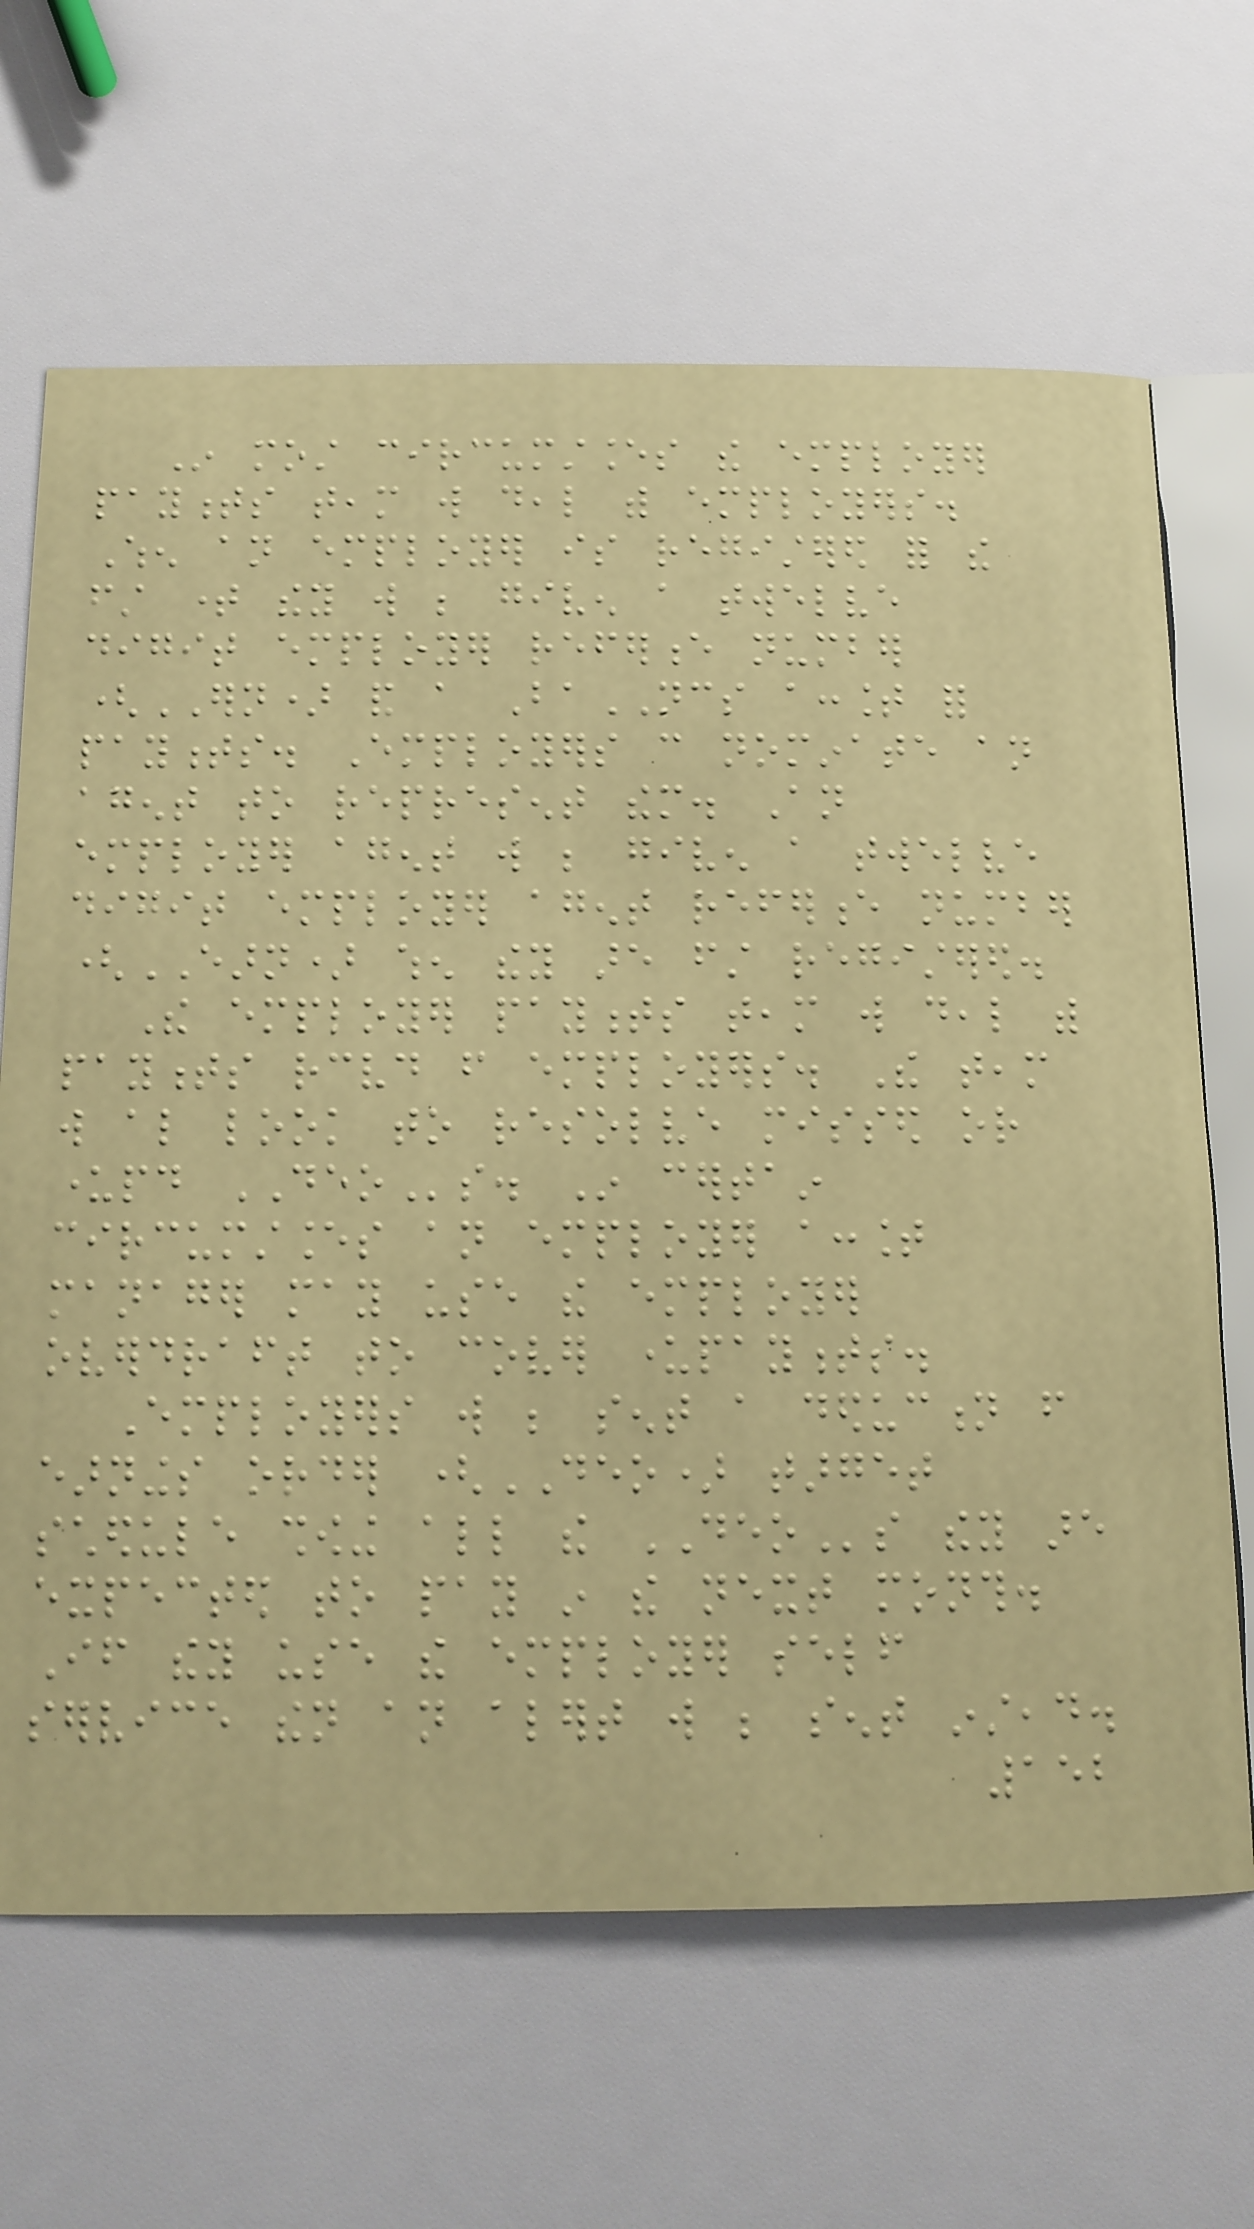In most circumstances the employer
payments team will deal with employers.
When an employer is registered for the
first time they will be given a twelve
digit employer reference number
(ERN) and a BaNCS account for
payments. Employers can nominate an
agent to represent them. An
employer agent will be given a twelve
digit employer agent reference number
(EARN) when they are first registered.
The employer payments team will deal with
payments received from employers. The team
will also look to resolve missed or
underpaid DEOs. In certain
circumstances an employer account
manager may use the employer
overdraft to cover underpayments.
Employers will be sent a deduction from
earnings order (DEO) target
schedule showing all the DEOs they are
expected to pay in the next month.
If they use the employer self
service then an alert will be sent instead.
152
